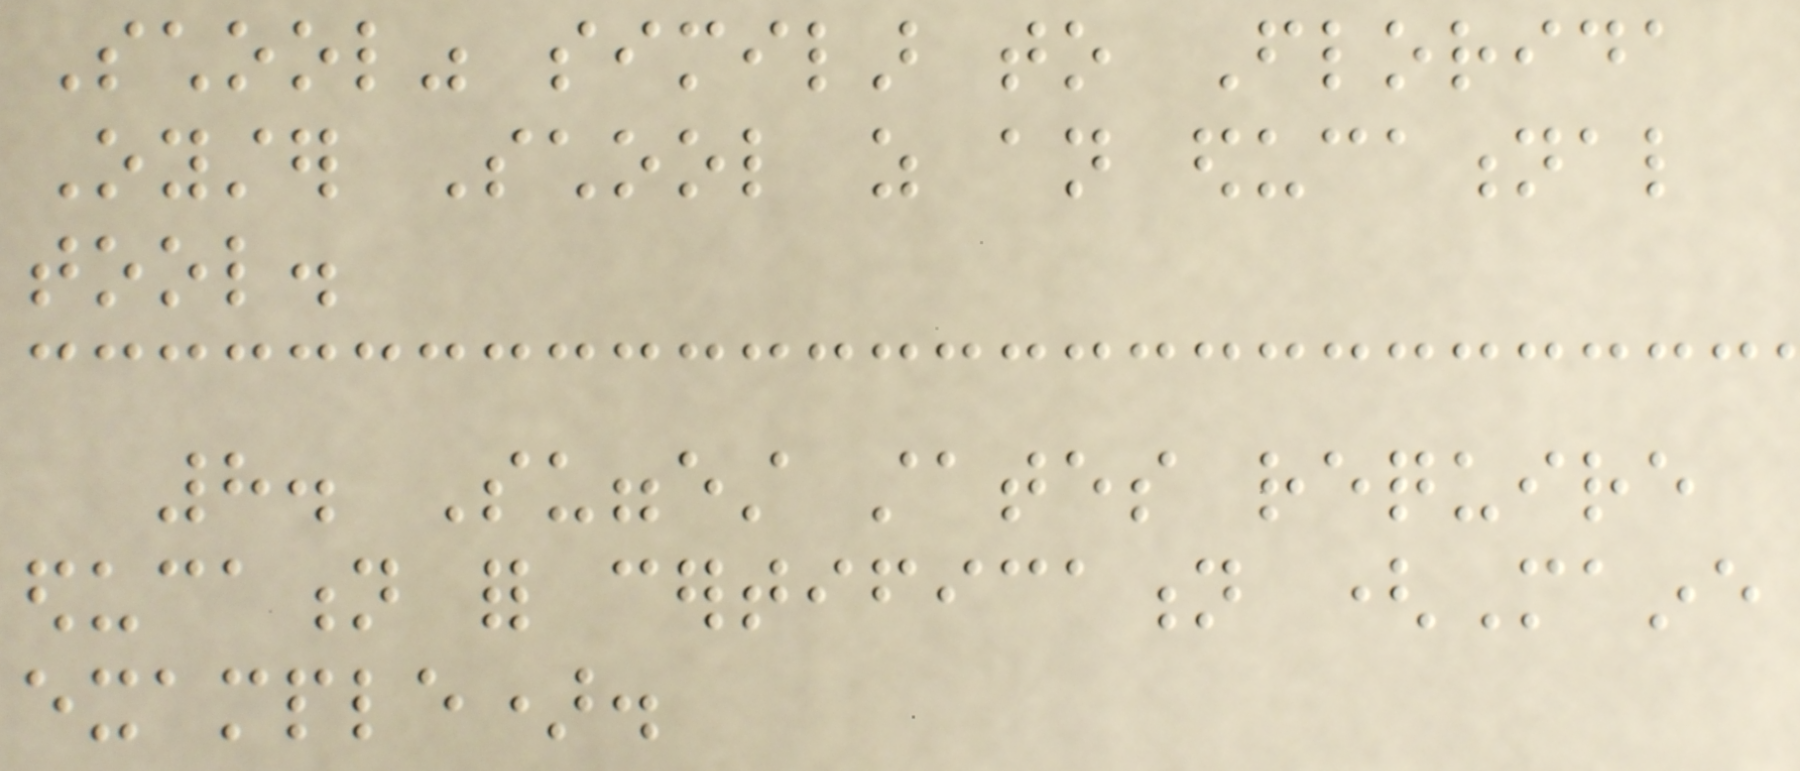School" similar to Florida
Oyster School as an educational
tool.
8. Suggest states require
education for certification (Maine
example).
